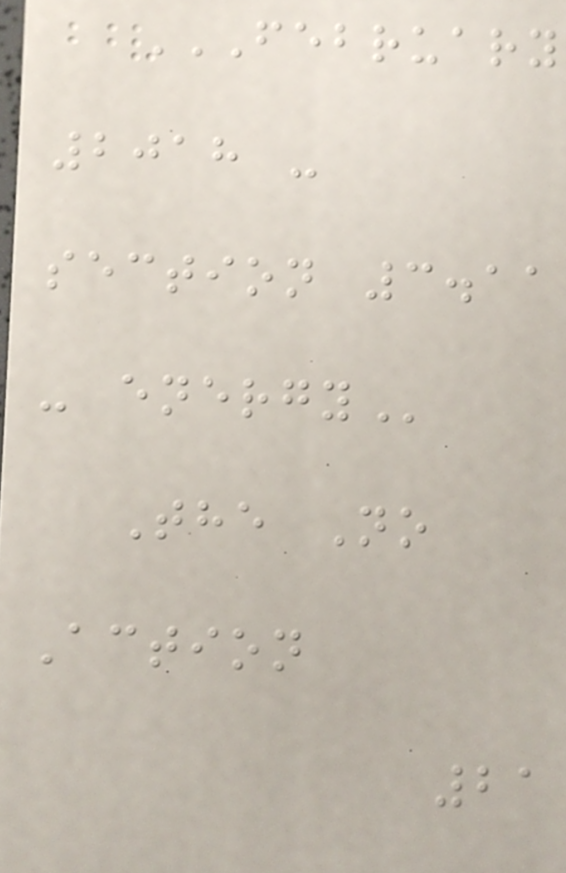FEBRUARY
2018 -
SECTION 3.11
- ENERGY
The No
Action
21
